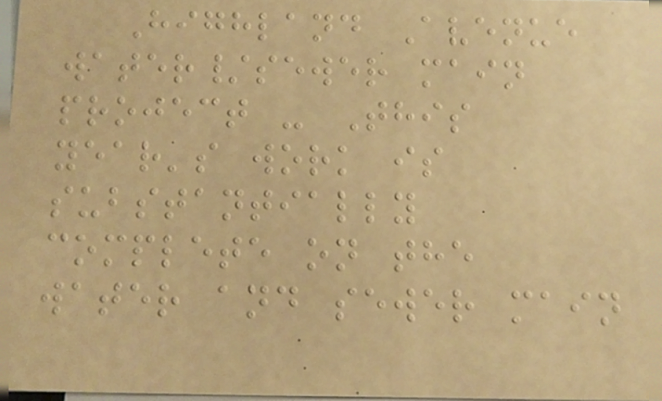Highland Avenue
water/sewer main
project - This
year's work is
substantially
complete on the
water and sewer main
